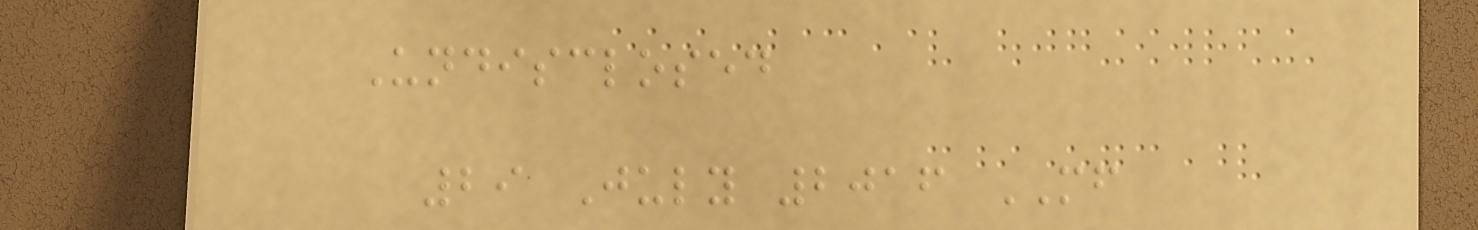Undisclosed
29 July 2016 MF
